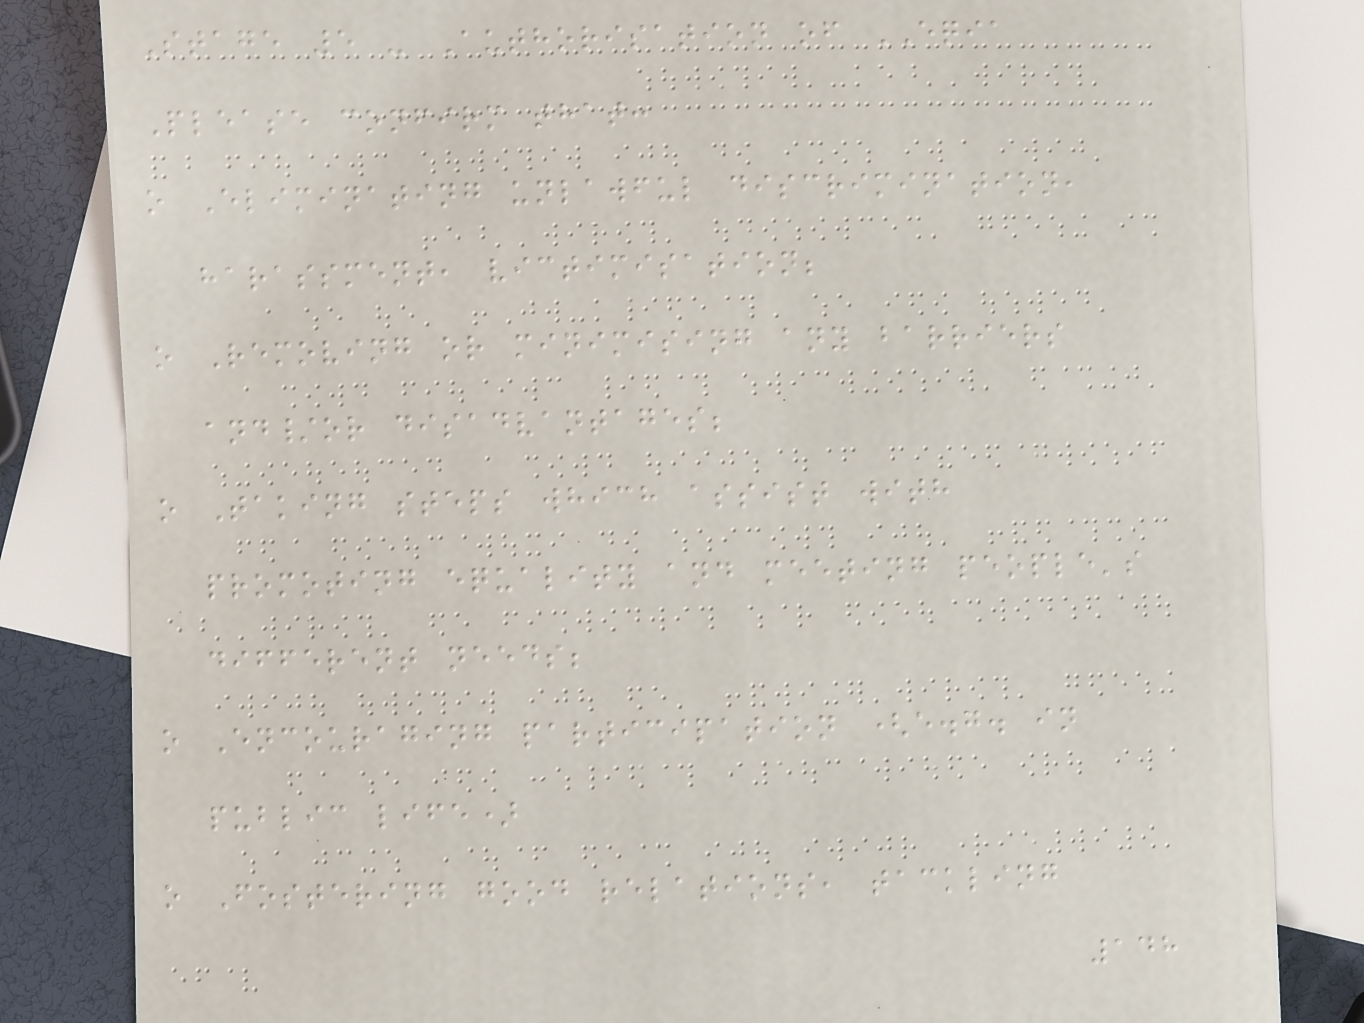Stage 5 - Authorisation of EQIA
Please confirm that:
o Eliminating unlawful discrimination,
harassment, victimisation;
o Removing or minimising any barriers
and/or disadvantages;
o Taking steps which assist with
promoting equality and meeting people's
different needs;
o Encouraging participation (e.g. in
public life)
o Fostering good relations, tackling
148
